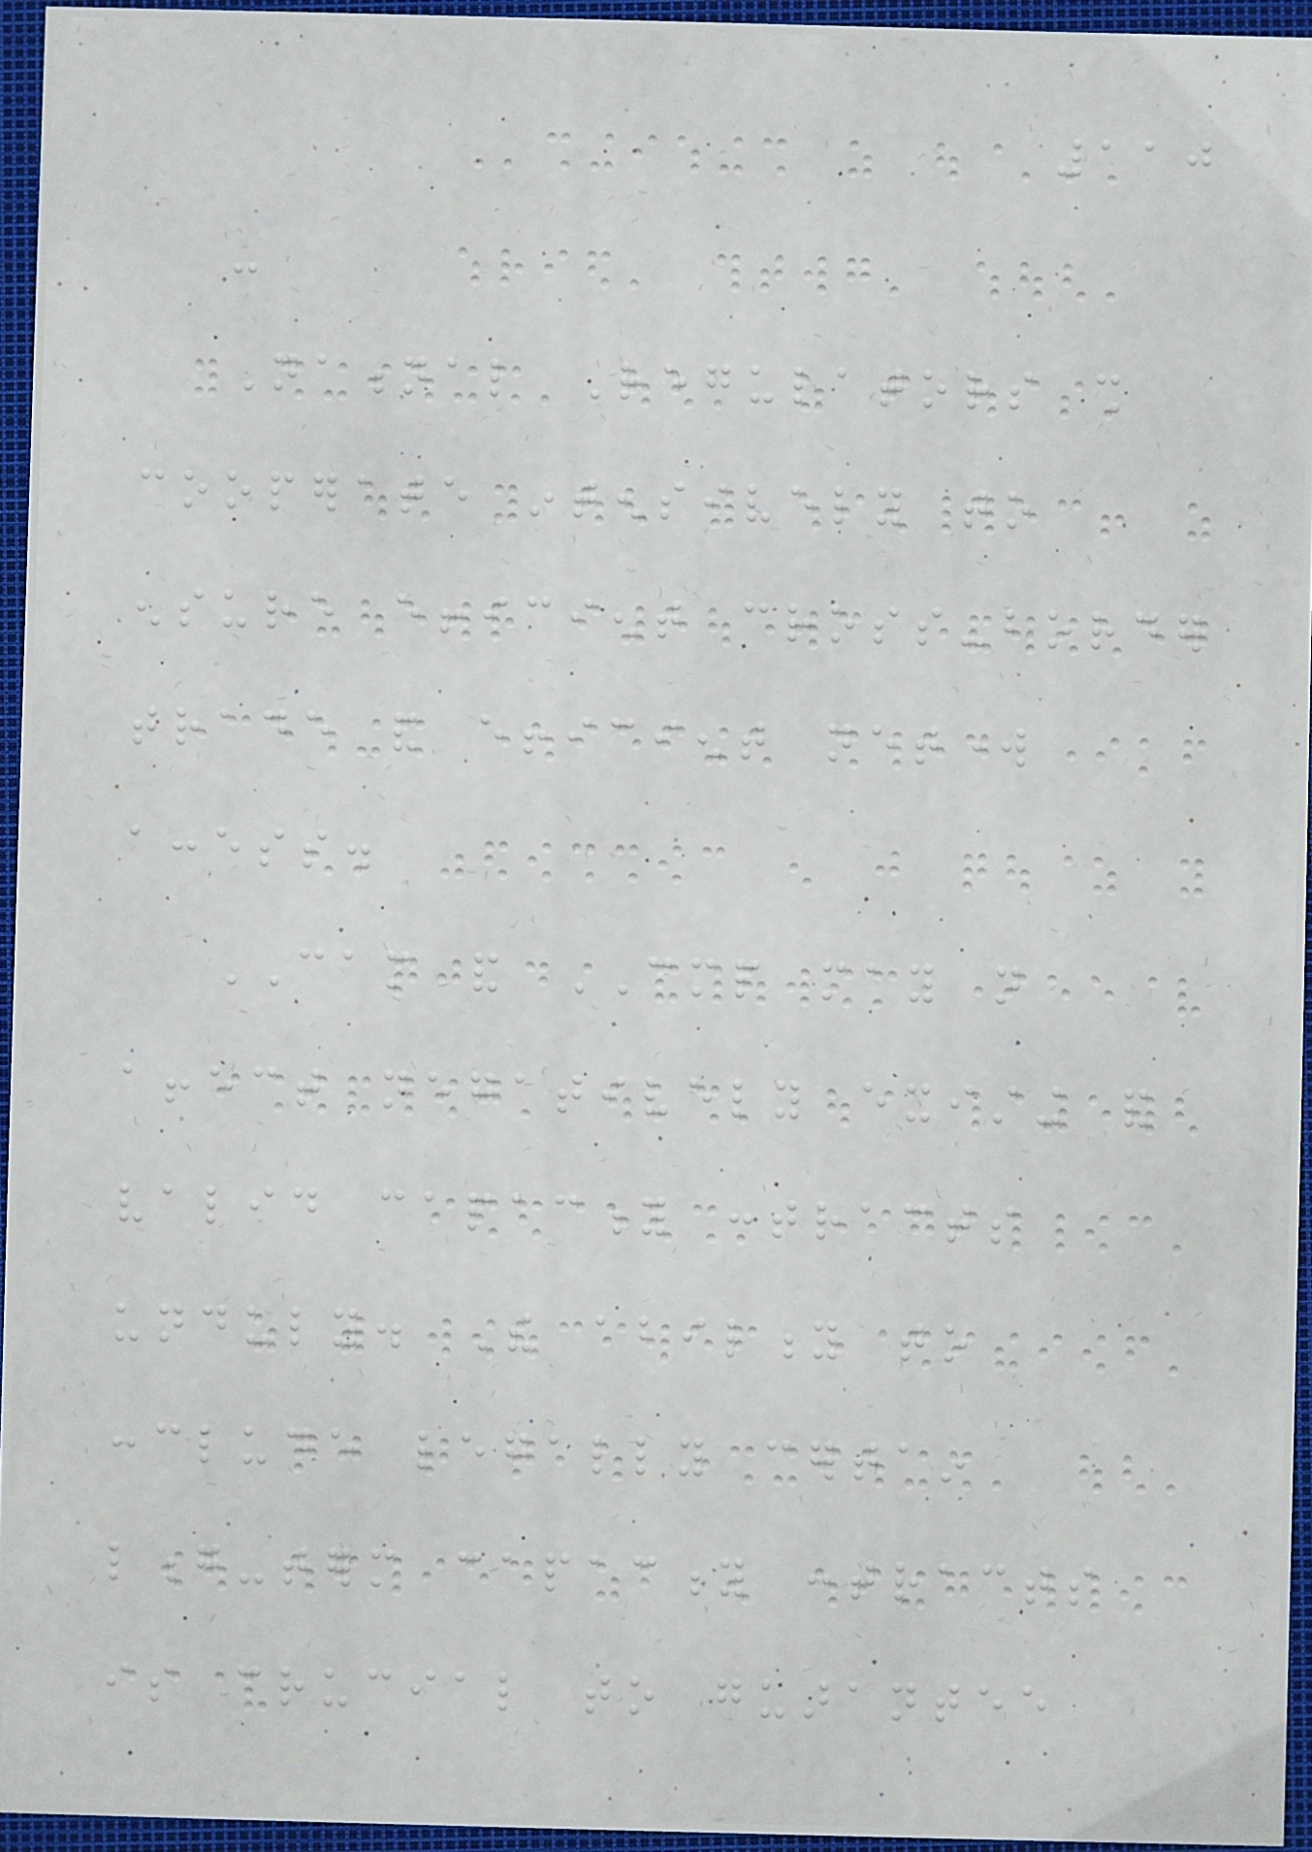110
-
National Regulators shall
cooperate intensively to
ensure efficient cross-border
trade and efficient network
access.
CAM and CMP may not
affect negatively existing and
valid capacity contracts
unduly. The ability to
conclude legally certain
long-term capacity contracts
is crucial to guarantee
